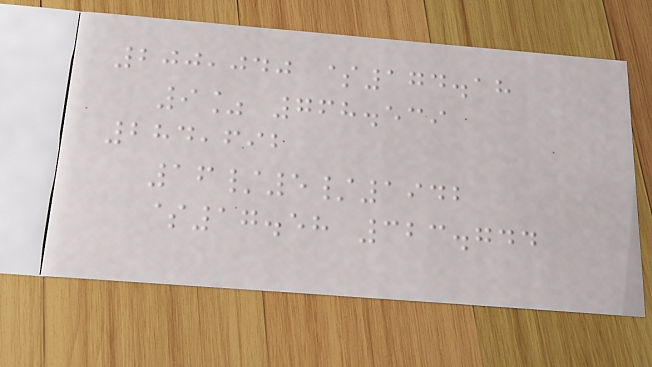200,040 $174.18
9% 768.539
284,692
16/5/1942
$17.58 323.744
